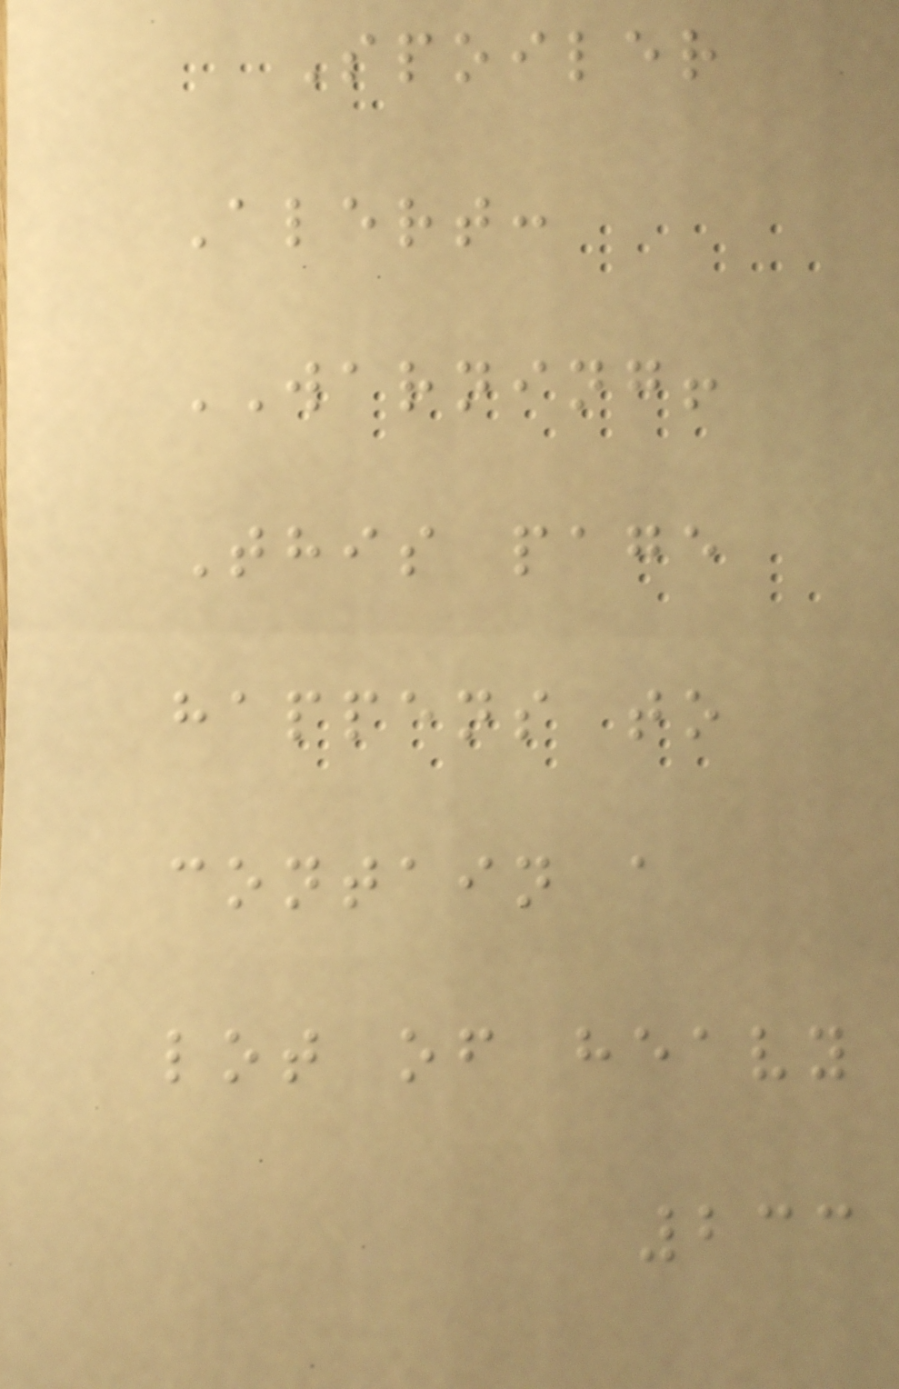Spoiler
Alert:
WARNING!
This page
happens to
contain a
lot of heavy
233
